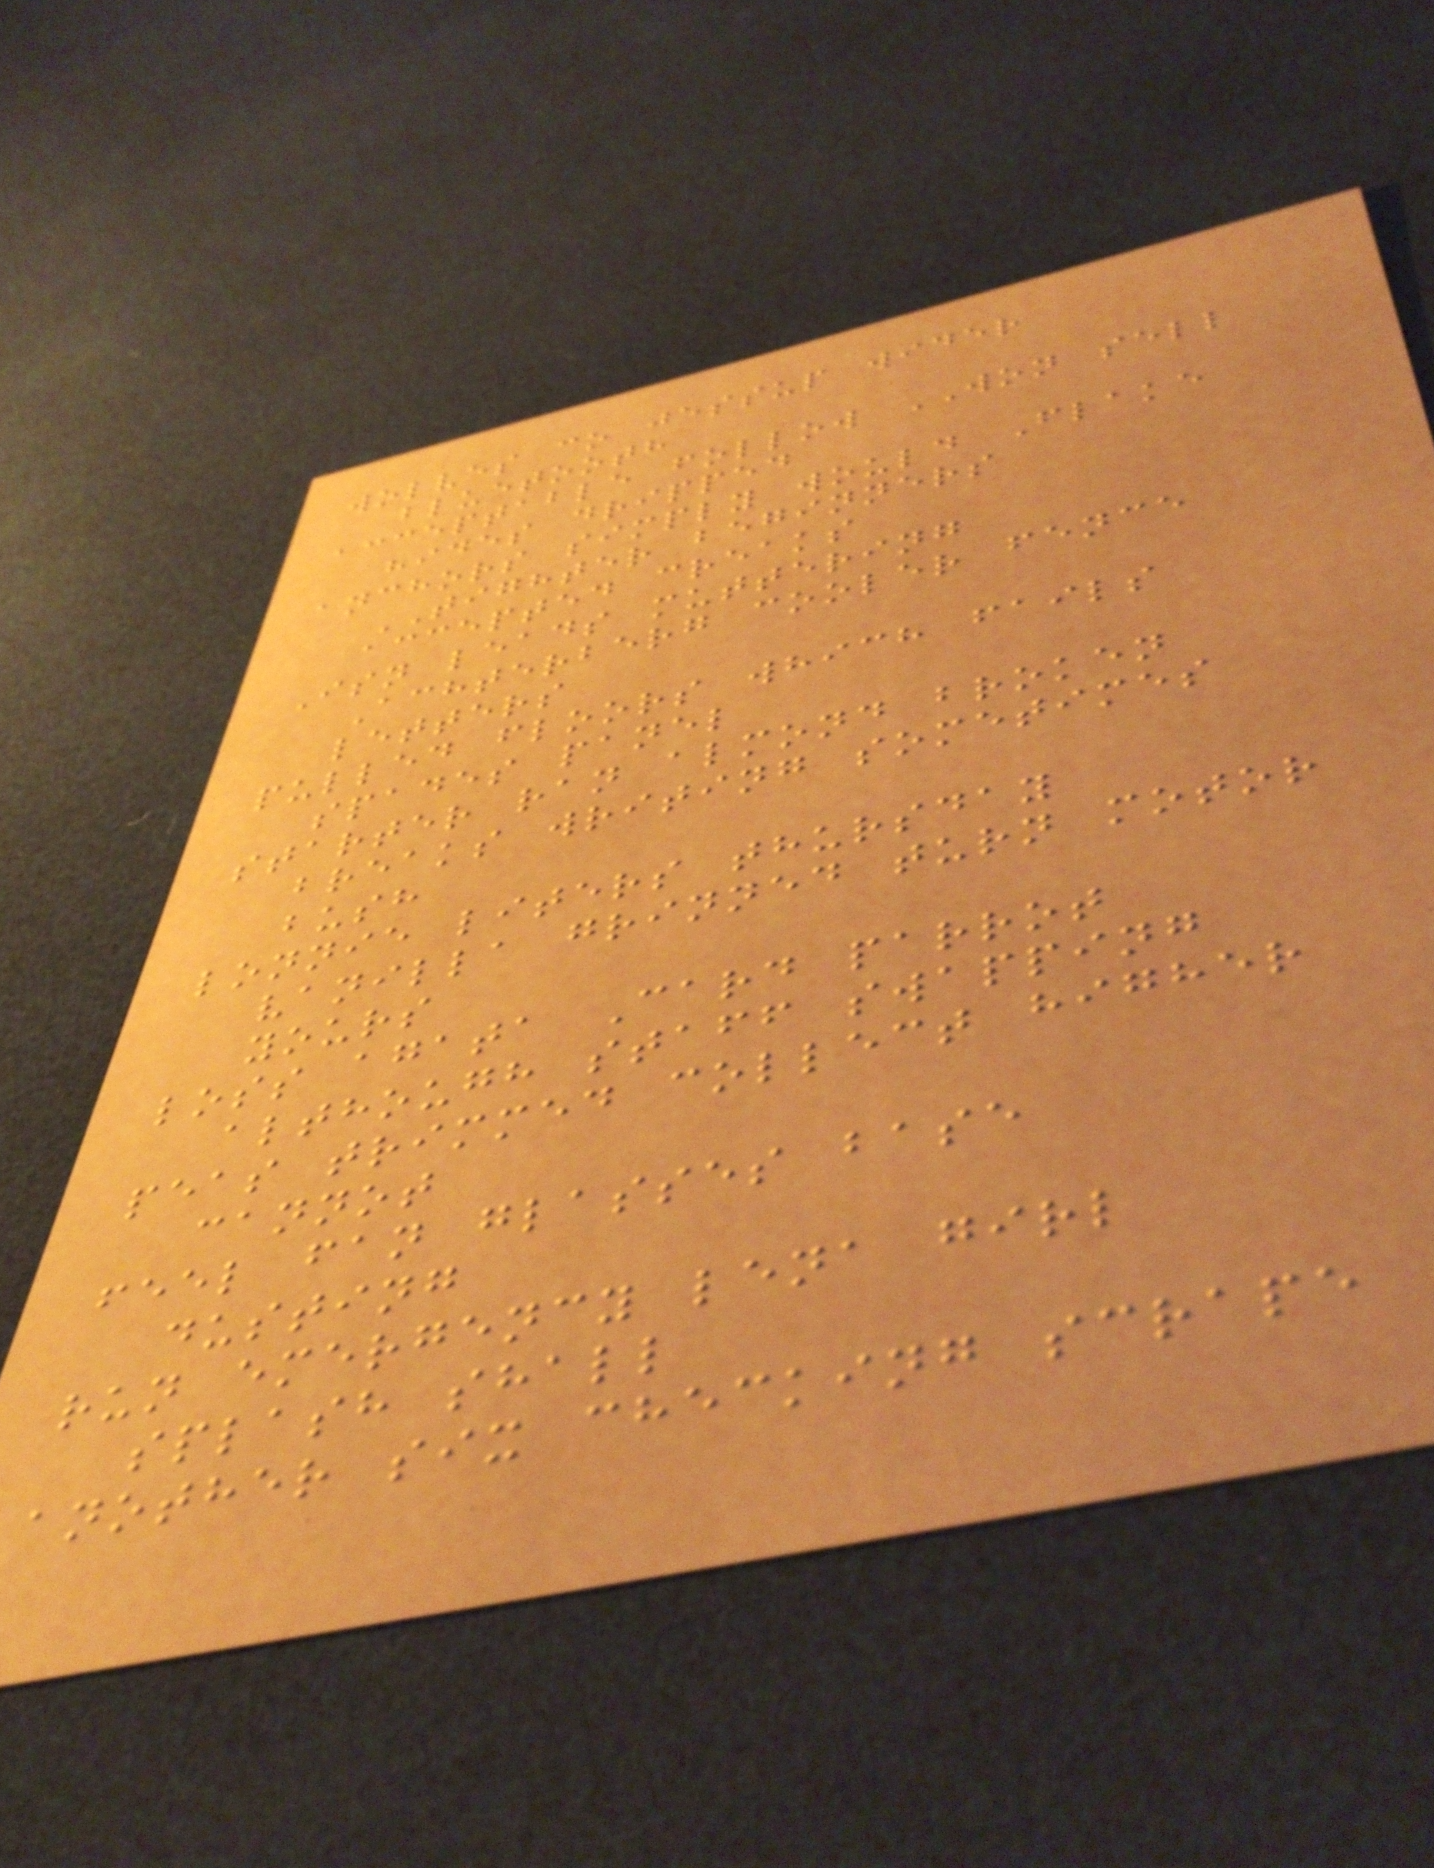wolves co jessup wider
bluetooth
acceptable follow WON sell
hides dripped
anchors simply would Flake
TIGHTER beginners
accepted creaks
Isn leads muttering
Achterberg cooler fence
letters
pulled floors which fails
spades panel
starter ran almond broken
breaks writing sometimes
bush
lonnie liters thursday
vanilla grinned turn motor
yours
loss agata Card parrot
although staff swapping
peas trimmed collect higher
cannot
feel fan glasses base
dusting
run emergency lena girl
splash shall
another six checking scrape
